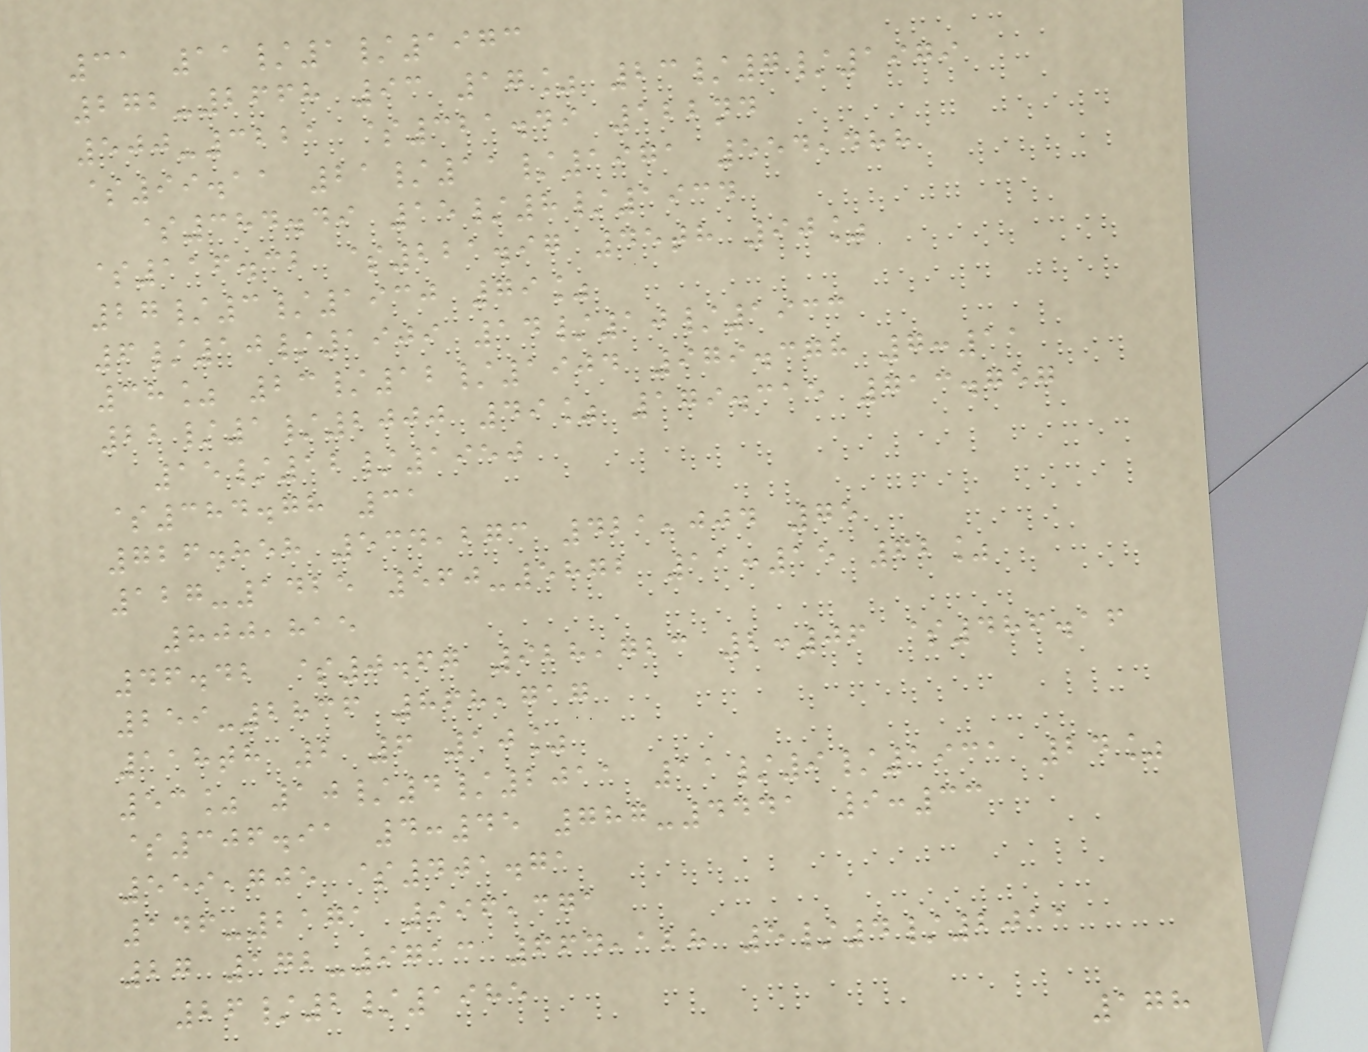31 11/1/1973
272-2668 93 17% 23/7/1979
500-3221 $321.49 122nd
$99.11 21/11/1971 554,488
$384.49 15/8/1934
$116.32 $221.97 45th 90%
27/3/1930 79%
6/10/1909 14/10/1933
38% 23/12/1904 979.378 7:11
22/1/2000 49% 179.315 713.757
15/12/1950
$384.78 31
726.858 534,273 421,004 75
127-1425 560-5872 11:15 62%
800,815
46.42 $0.67 928,723 2:06 $486.16
259-2836 868,717
118th 2 6 10%
53% 10/4/2011 11/9/1931 24%
$306.91 4:45 787-4441 9:33
559,705 $401.71
146-2171 996,371
27 172-9713 664,128 5/4/2011
26/2/1985
178
